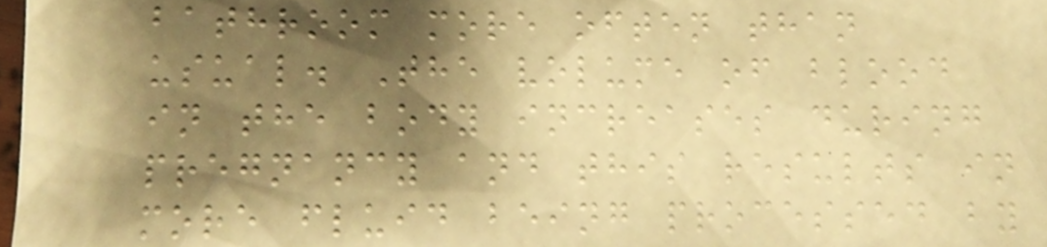bathroom more often than
usual. The volume of blood
in the body increases during
pregnancy and this results in
more fluid being processed by
